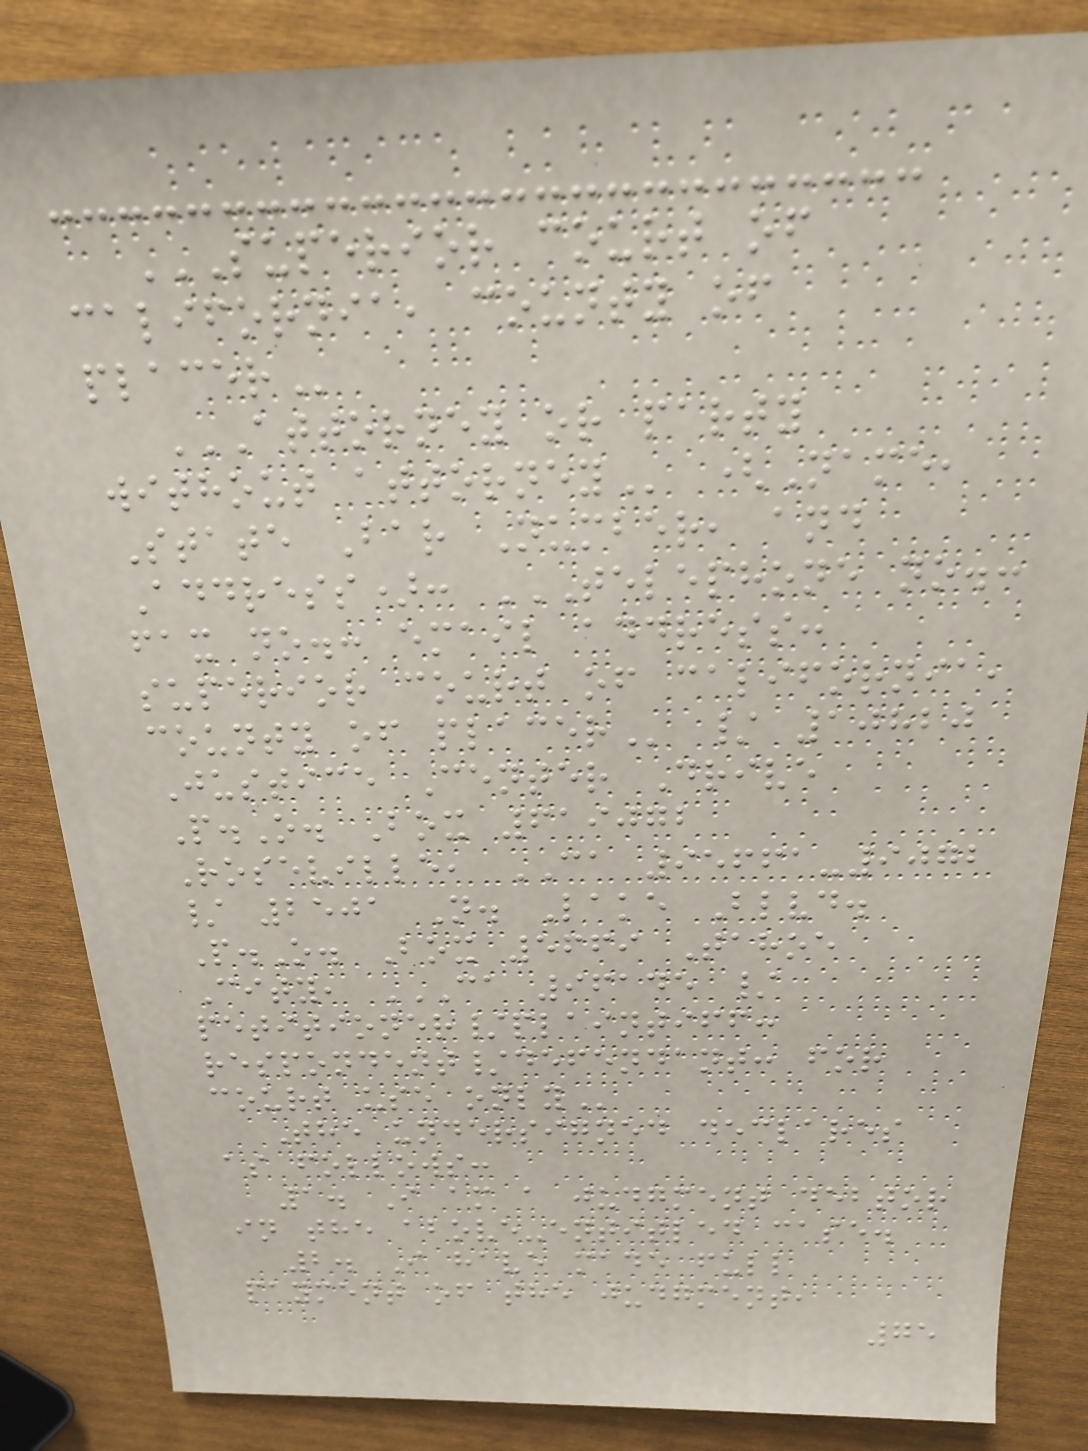SUPERIOR COURT OF
CALIFORNIA, COUNTY OF
PLACER
ATTORNEY OR PARTY
WITHOUT ATTORNEY (Name,
State Bar Number, and
Address): TELEPHONE NO.:
FAX NO.: EMAIL ADDRESS:
SUPERIOR COURT OF CALIFORNIA,
COUNTY OF PLACER / 10820
Justice Center Drive
P.O. Box 619072
Roseville, CA 95661-9072
/ 2501 N. Lake Blvd.
P.O. Box 5669 Tahoe
City, CA 96145 /
PETITIONER/PLAINTIFF:
RESPONDENT/DEFENDANT: FOR
COURT USE ONLY
The undersigned declares
as follows:
1. I am a judgment debtor
in the above-entitled case.
2. I have made full
payment of the judgment,
75
